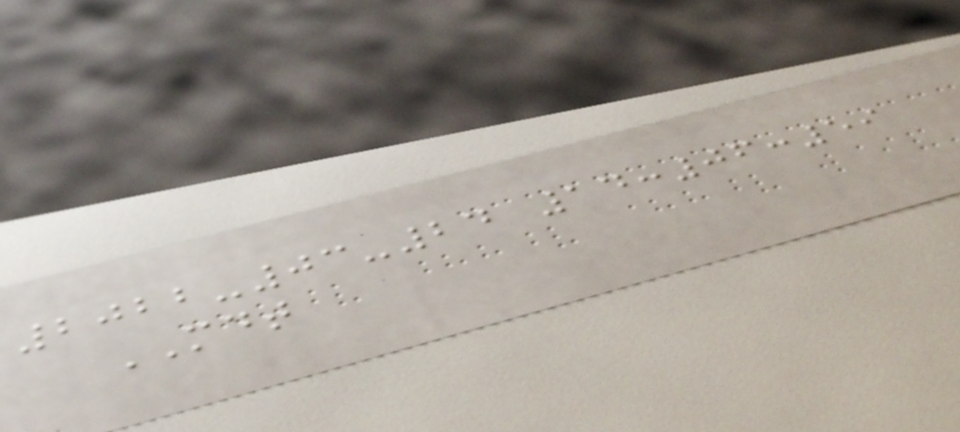2022-03-24 14:06:59
MDT
